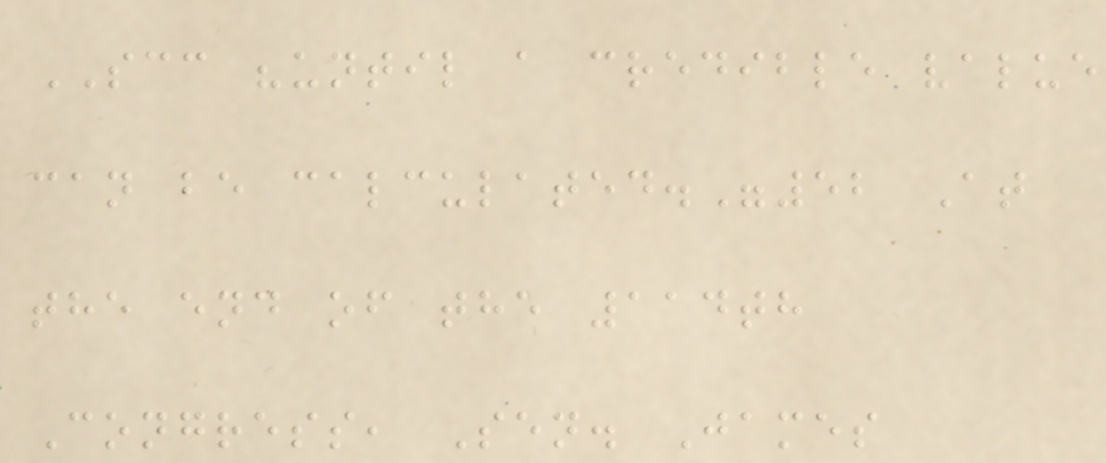SCC "until a credible value
can be calculated."52 At
the end of the 114th
Congress, Sen. James
